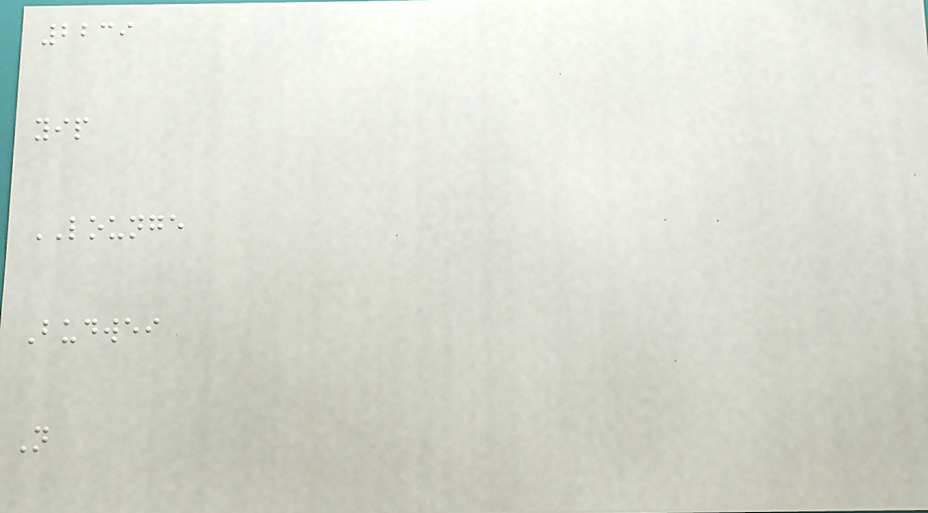2239
yip
LOUNGE
Budwei
N
